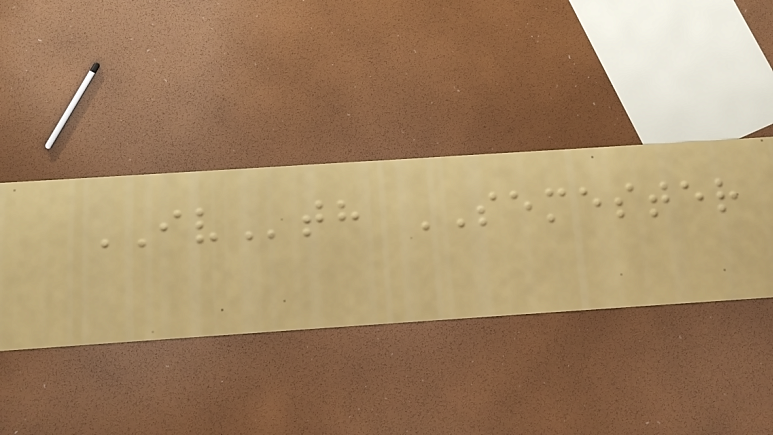IVth SEMESTER
